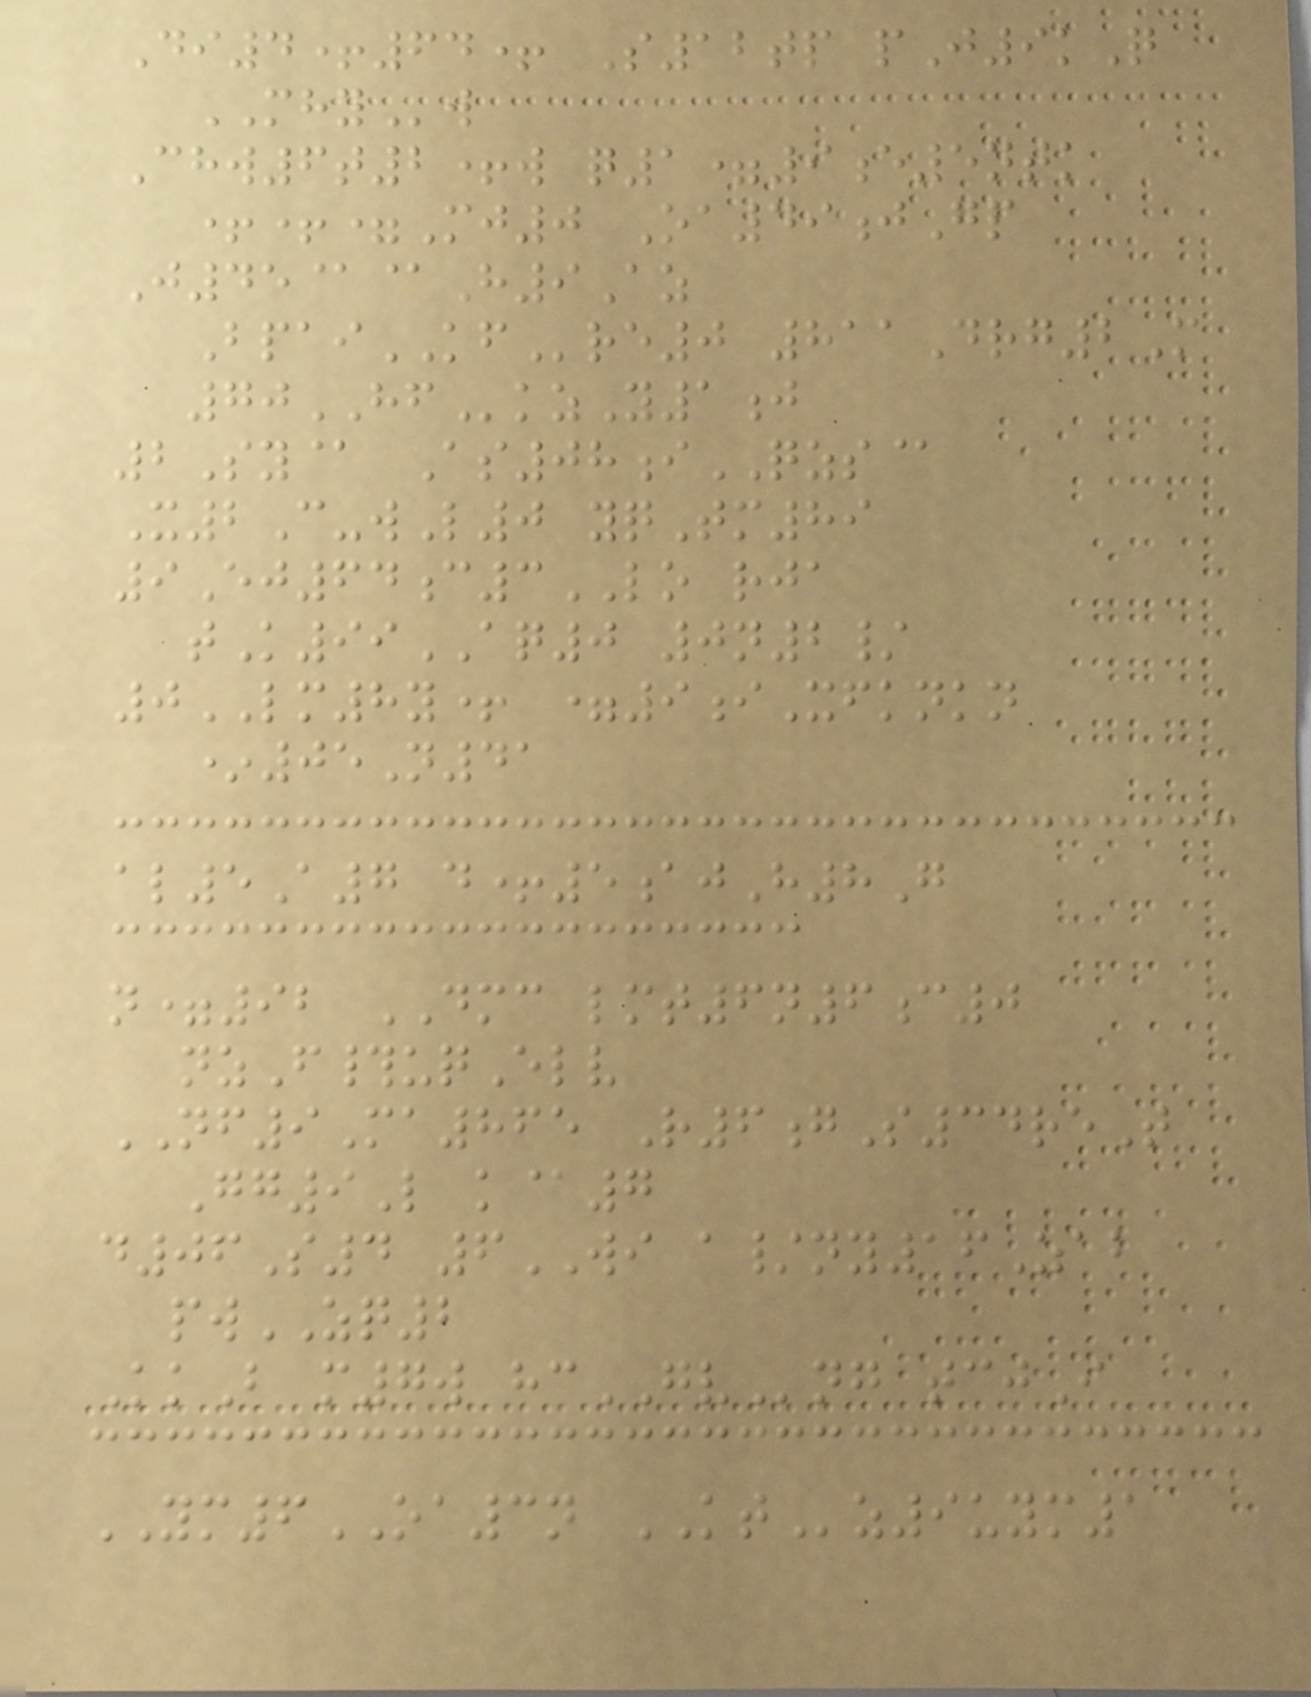Di4+64+ S12tp pJ9kQ
MHYw
Chw6t2+w q1=9e5ntk
++=Mj0 Oa49jGp
J45@@H9Az
BpaiKFre0 811Drg2M
70HFkzY1j
2Sy@ As08iQZS@
X2C-wL0 yqTm89
9Ej64c3LO rja
tK99AQ0 0n2/
0LM8y+ =9iXfknkn
*05N41
al5A7 d+5ajH8G
n=92 DMC lmt6n6c0
nzF#uqElv
NF9Ma865 R6gS34reT
Gg9L k@7
d06S4 6WI a/ny16Zab
pwZQ2
KkB m7w hcGVng tcjI
YM6OA3n KTz9uym1
